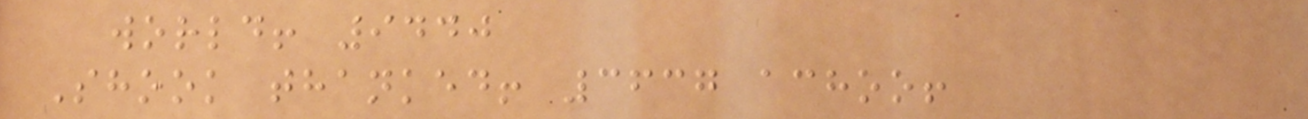world! 9440
Shook thanked! 3637 achoo!
